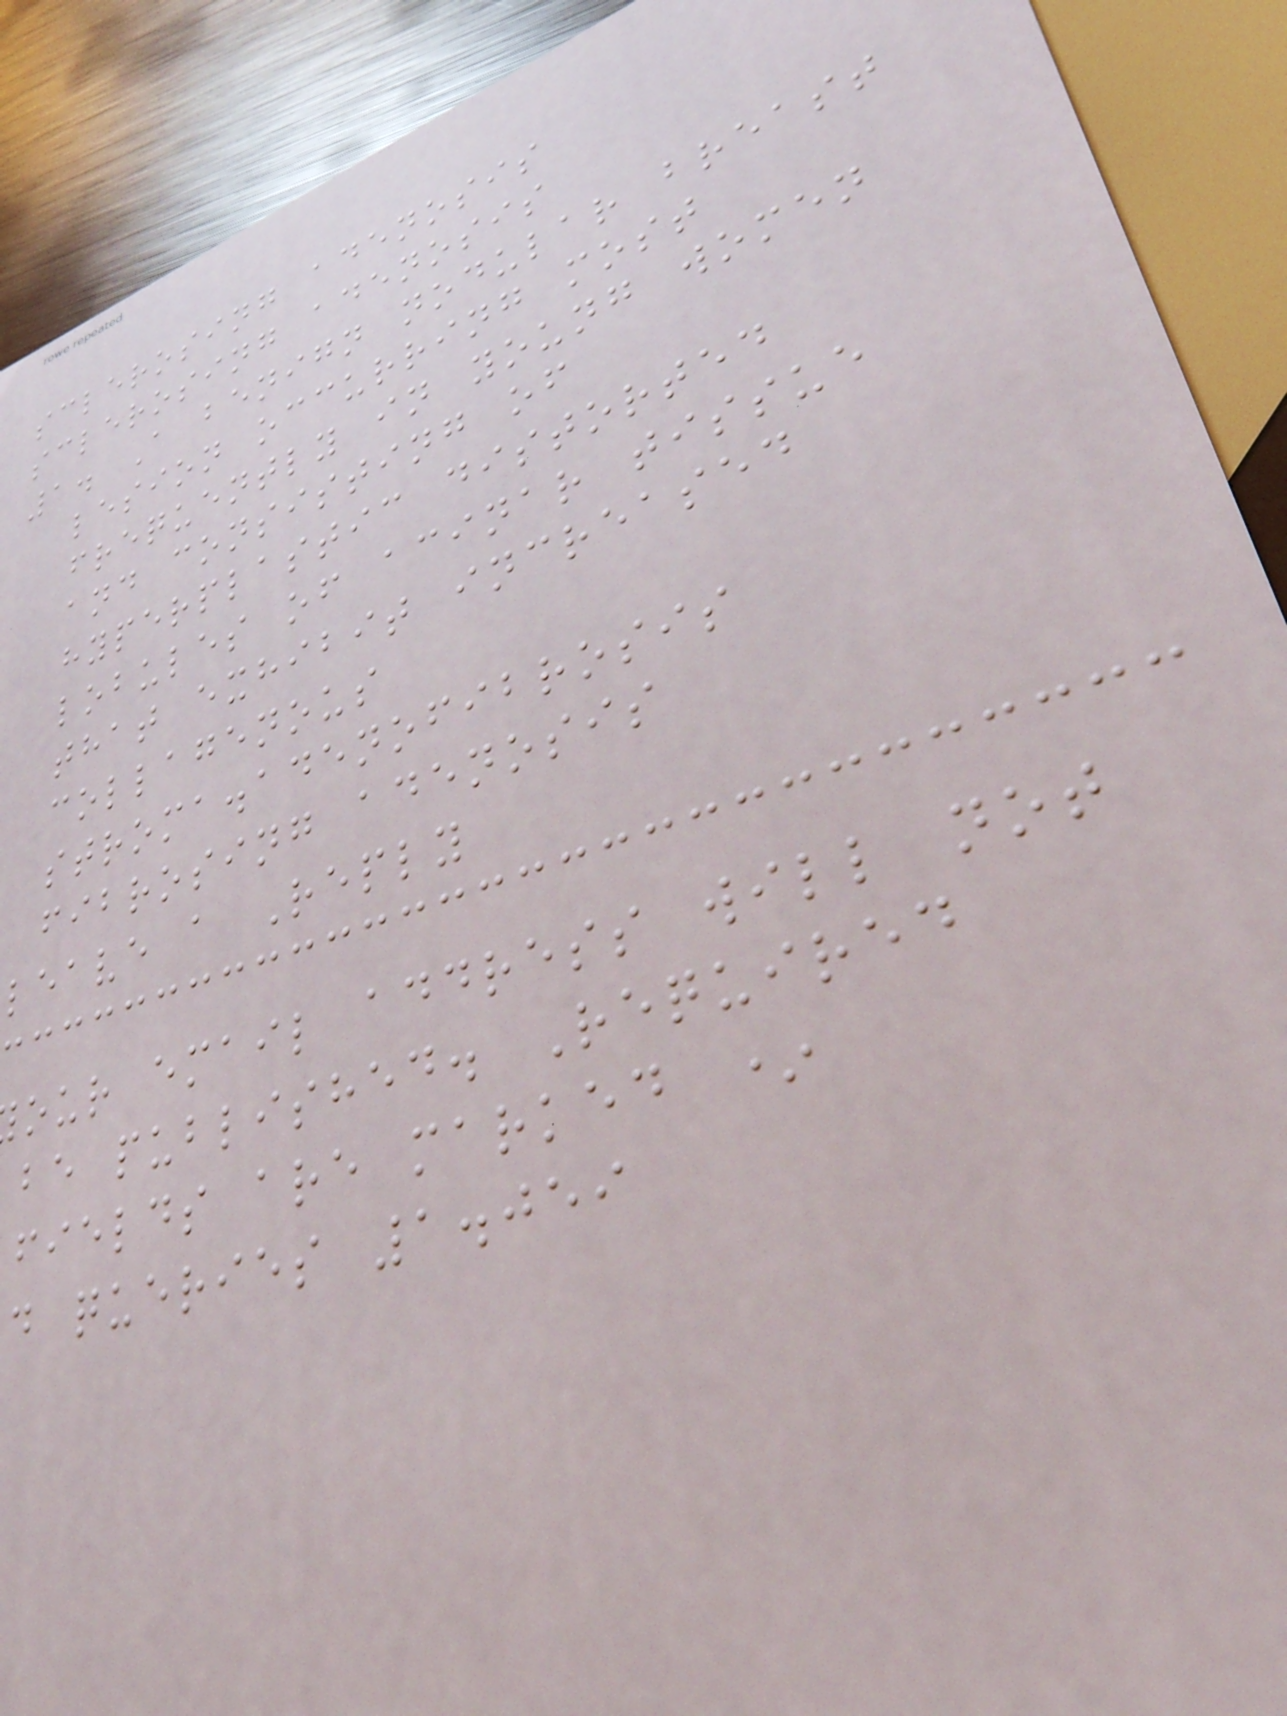sclerosing adenosis
sclerosing adenosis
1. A benign nodular breast
lesion occurring most
frequently in young women
and consisting of
hyperplastic distorted
lobules of acinar tissue
that exhibit increased
collagenous
stroma.adenofibrosis
fibrosing adenosis
leave a Reply
our email address will not
be published. Required
fields are marked *
d queries 1.059
